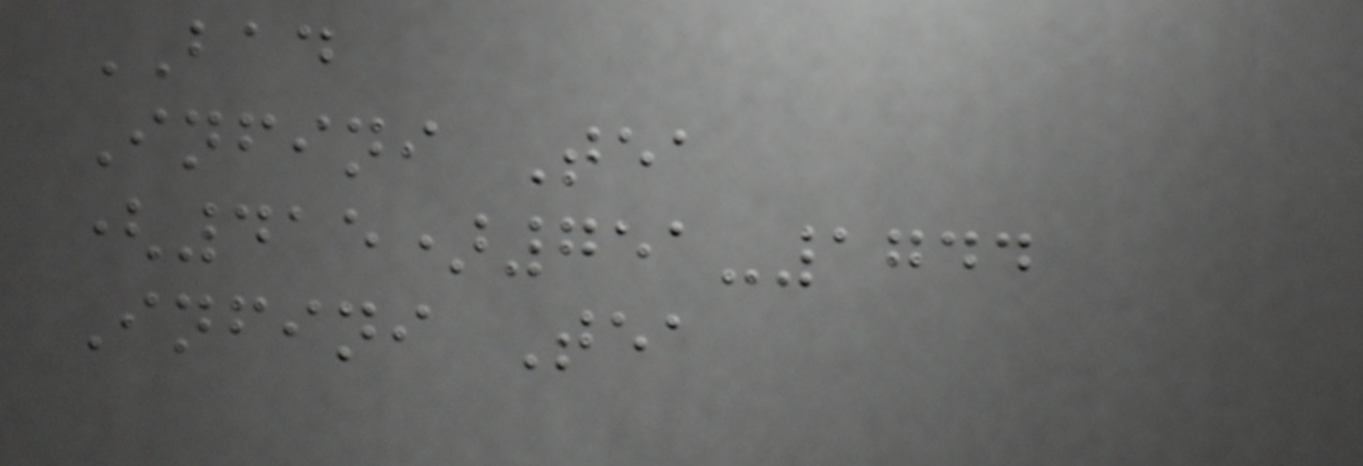BAD
Infini Tea
(415)751-1744
Infini Tea
